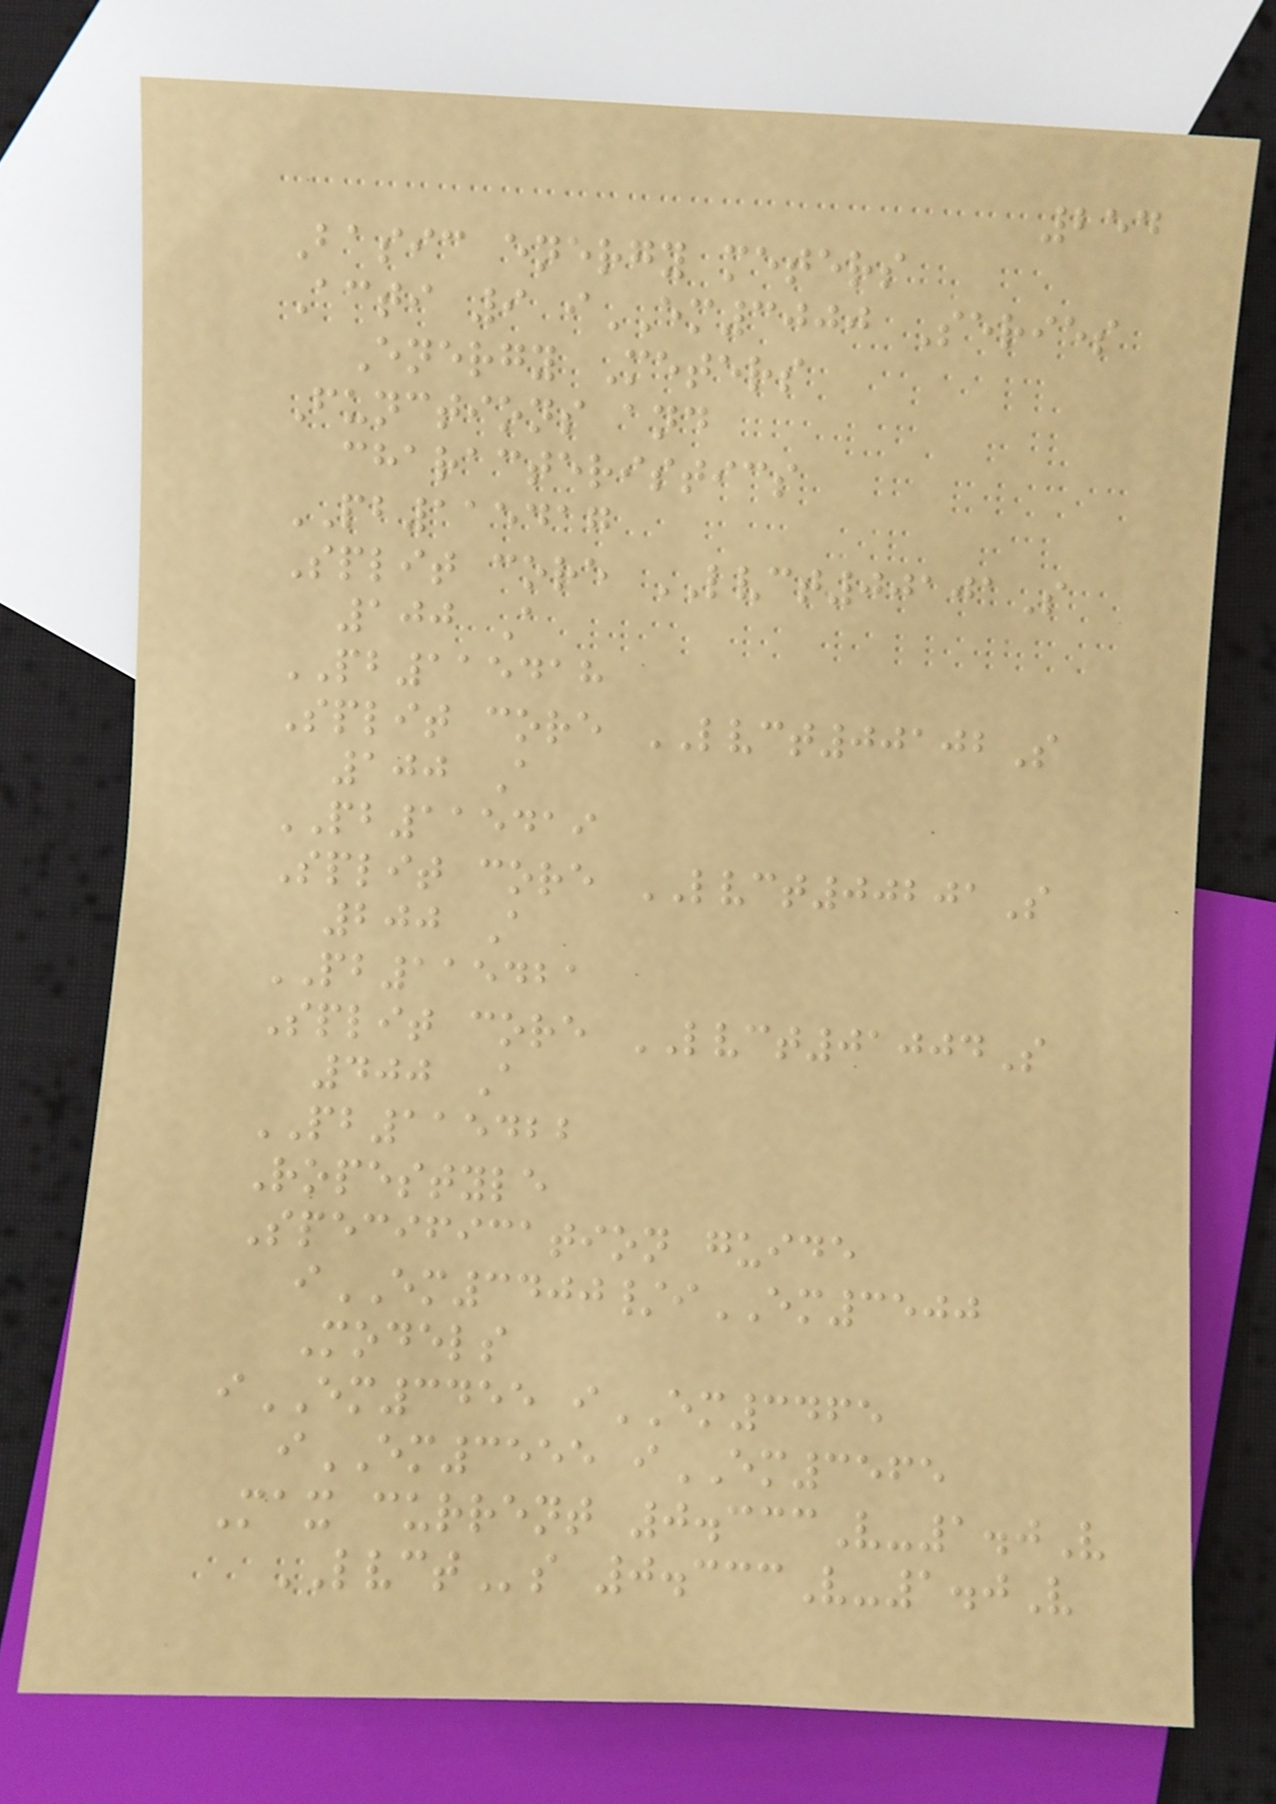254
Basic energy meters
Acti 9 iEM3000 Series
Energy Meters
Functions and
characteristics
PB115417
Split core LVCT00101S
100 A
PB115418
Split core LVCT00102S
100 A
PB115419
Split core LVCT00201S
200 A
PB115421
Split core LVCT01004S
400 A
PB115422
Ropestyle
Specification guide
iEM3400/iEM3500
Models
iEM3455 iEM3465
iEM3555 iEM3565
Max current 0.333V-1.0V
LVCTs 0.333V-1.0V
